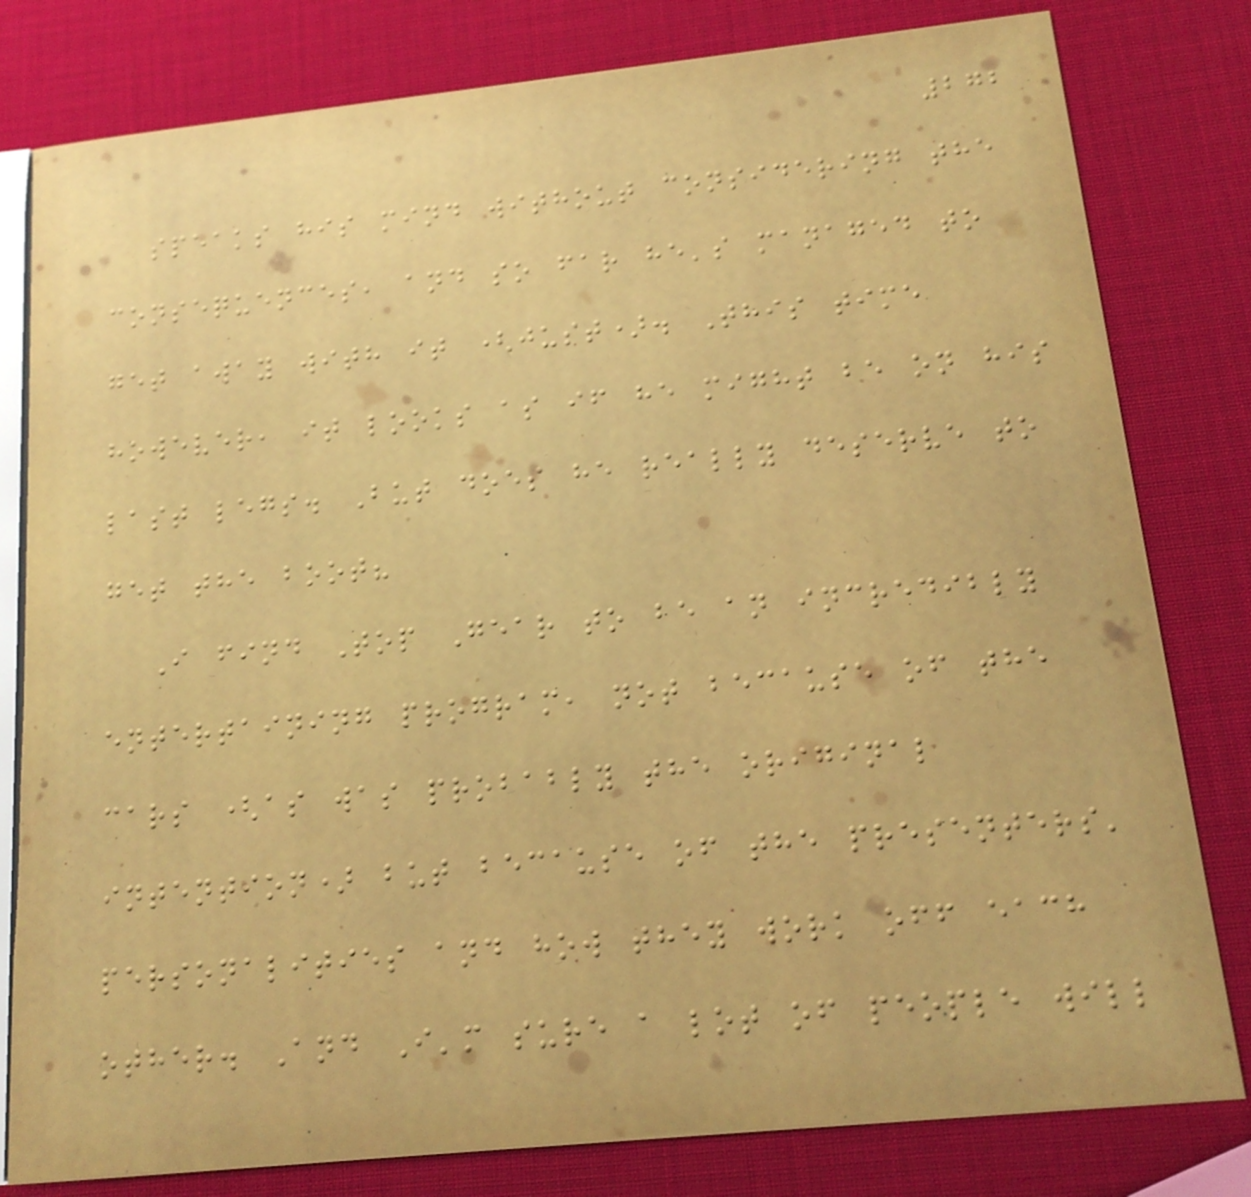272
speaks his mind without considering the
consequences, and so far he's managed to
get away with it (just). This time
however, it looks as if he might be on his
last legs. But does he really deserve to
get the boot?
I find Top Gear to be an incredibly
entertaining program, not because of the
cars (as was probably the original
intention) but because of the presenters'
personalities and how they work off each
other. And I'm sure a lot of people will
